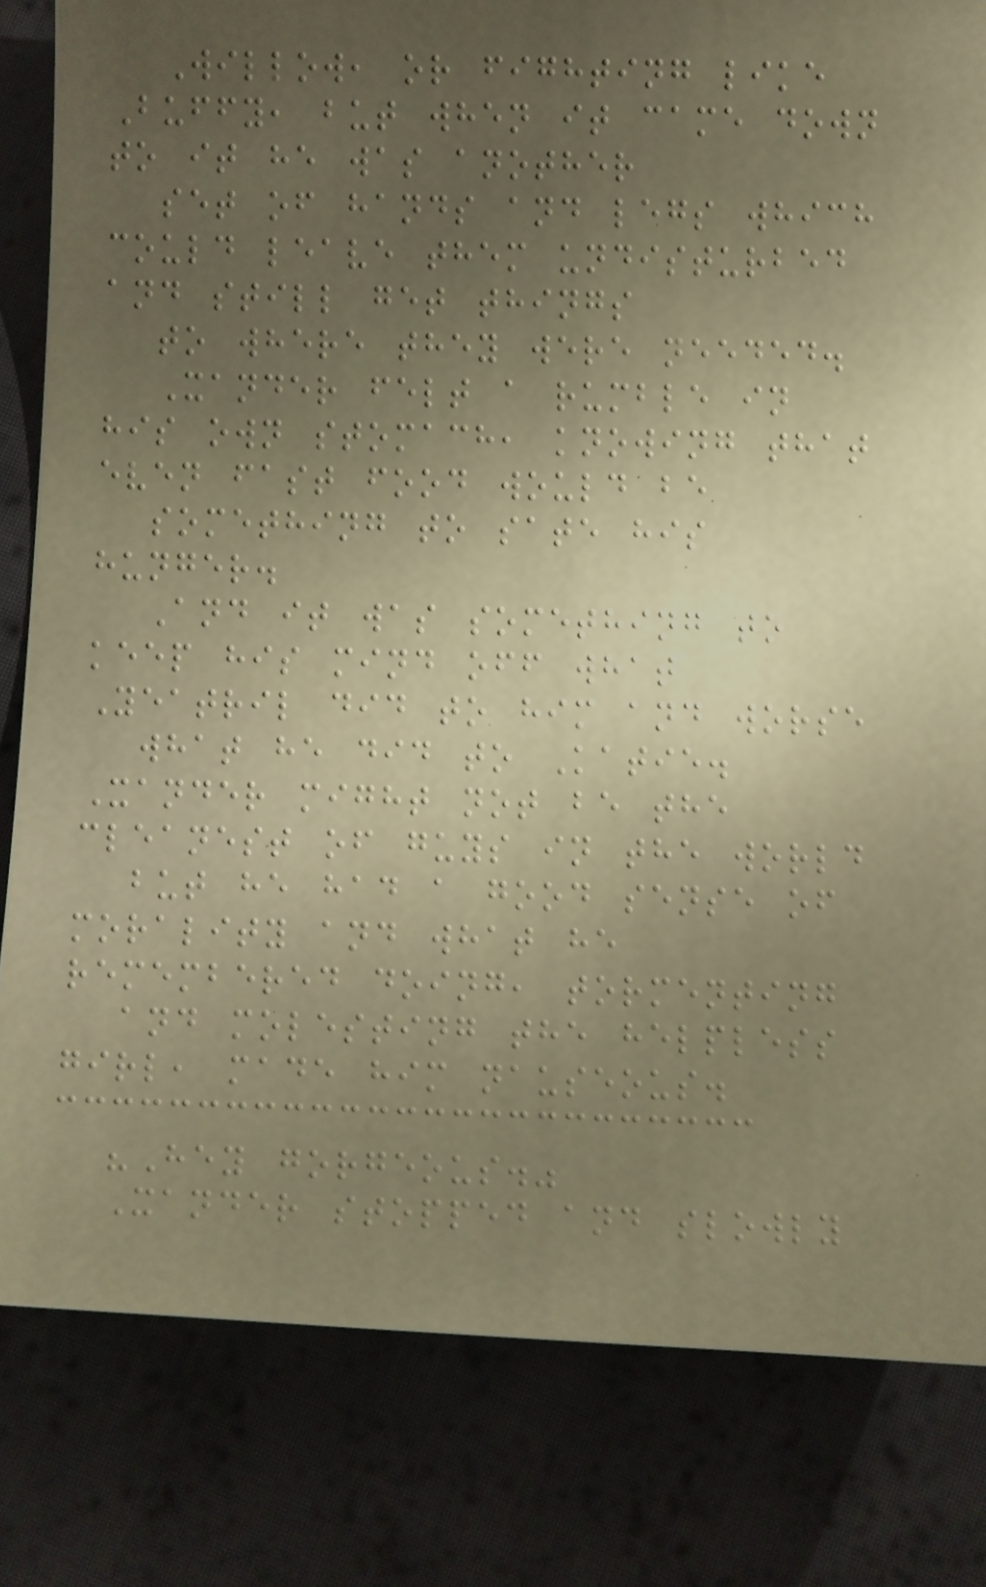Willow, or fighting like
Buffy, but when it came down
to it he was another
set of hands and legs which
could leave them undisturbed
and still get things
to where they were needed.
Xander felt a rumble in
his own stomach, knowing that
even fast food would be
something to sate his
hunger.
And it was something to
keep his mind off what
Yeatril did to him and worse
what he did to Katie.
Xander might not be the
cleanest of guys in the world
but he had a good sense of
morality and what he
remembered doing, tormenting
and molesting the helpless
girl, made him nauseous.
"Hey gorgeous."
Xander stopped and slowly
